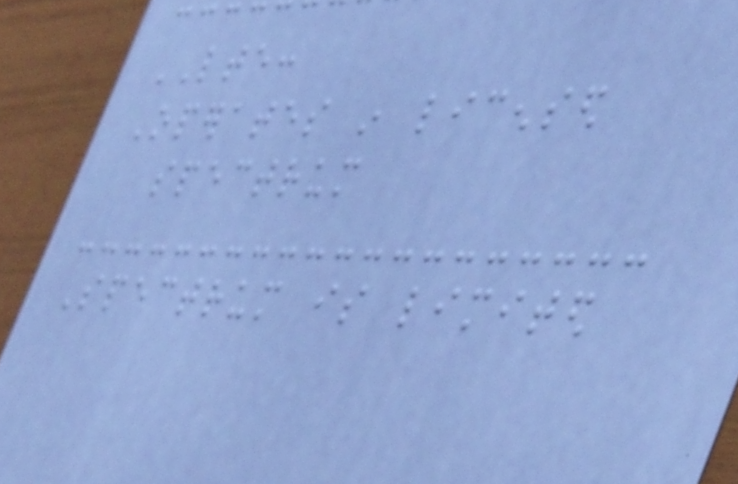LTE:
Operates in licensed
spectrum
Spectrum is limited
